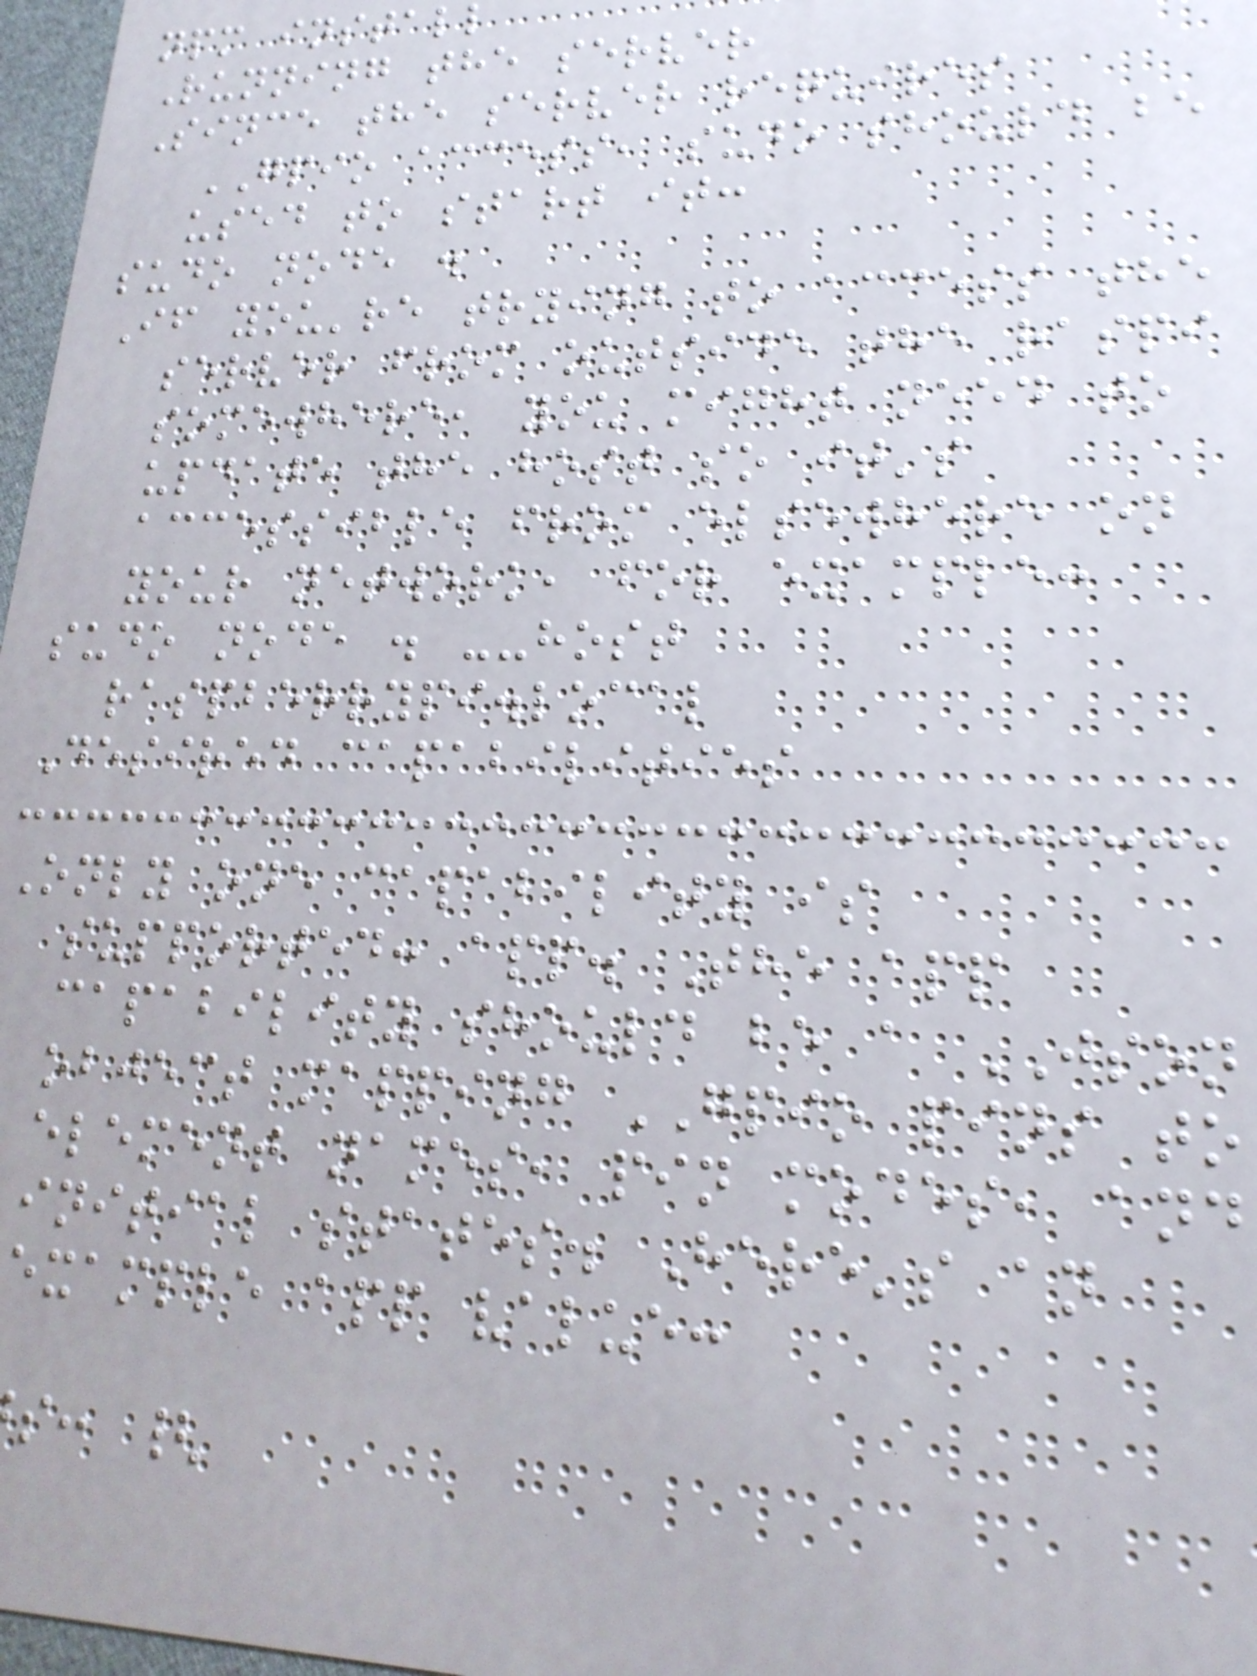npm install
Running the server
Since the server requires
GPIO access, sudo should be
used to start it:
sudo node .
If you're trying to access the
server from outside the raspi
somewhere, you might need to
update the host so it's
accessible from elsewhere on
your network, for example:
sudo node . --host
raspberrypi.local
Desired capabilities
Only one capability is
supported: app. The app
capability should be a JSON
object mapping GPIO pins to
element names, pin modes, and
initial states. Here's an
example app value:
s: {
